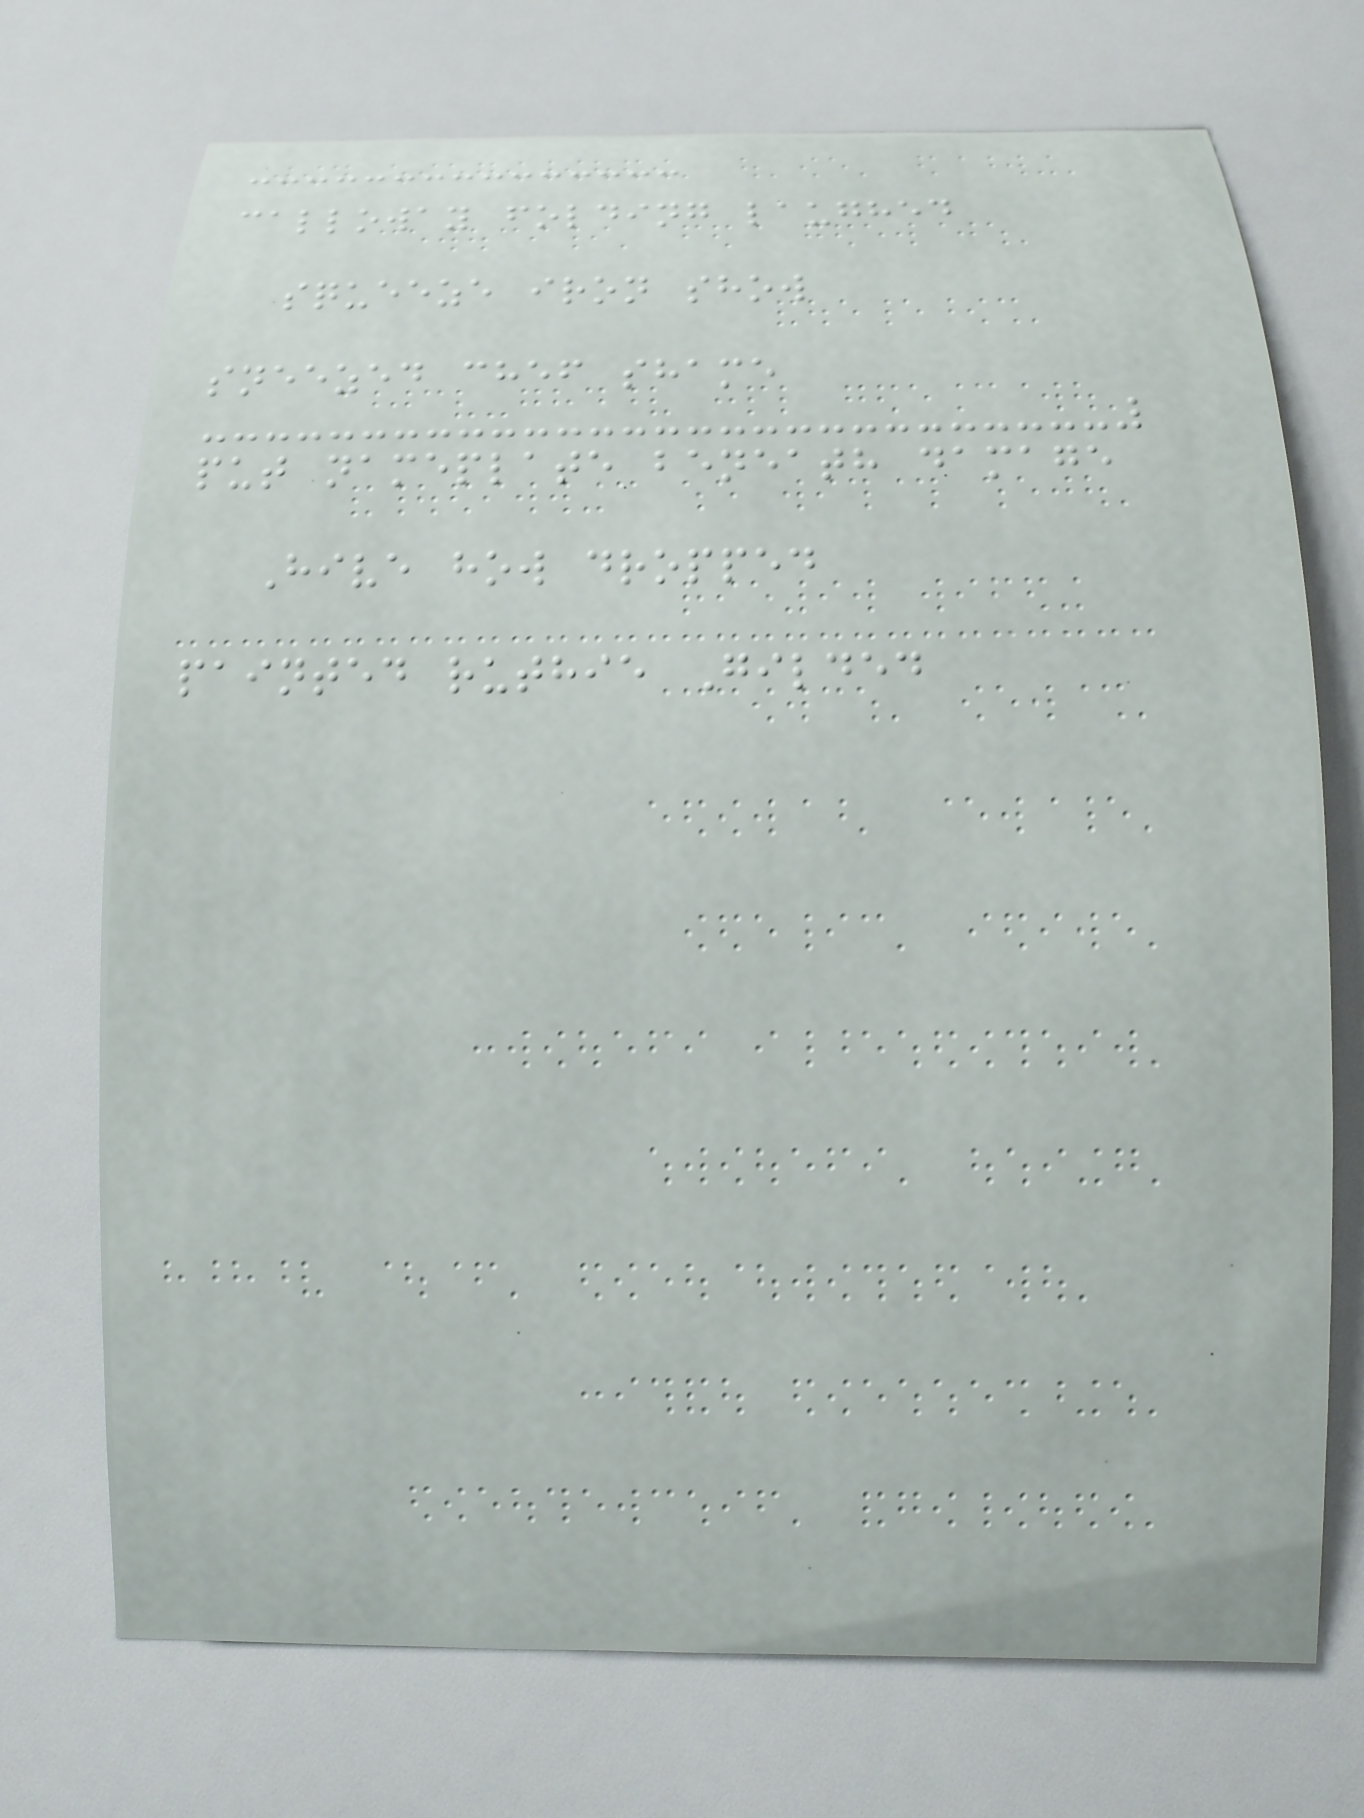calloway folding laughed
squeeze iron show
sneezed chef shame
put nameplate beneath damage
Hive how dropped
painted ruthie Gilded
